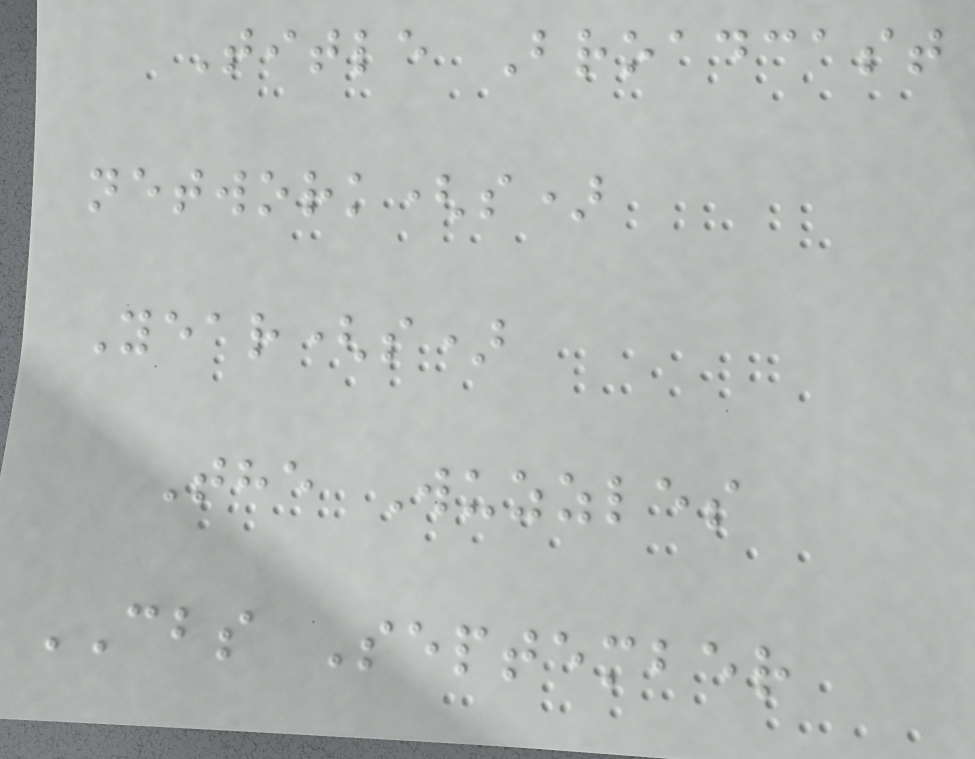Title Broadcast
network(s)
Year(s)
The Wuzzles
CBS September
